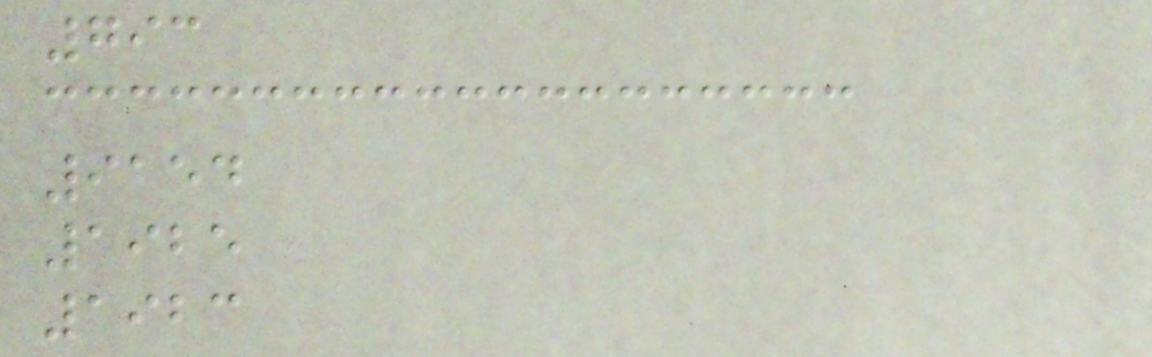793
9154
1925
1923
